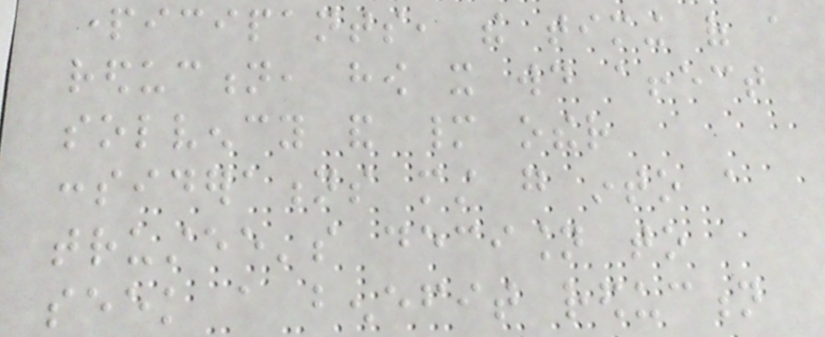participants, the timing of a
reduction, how it would affect
solvency and many other
considerations must go into a
trustee's decision to
seek a benefit reduction
